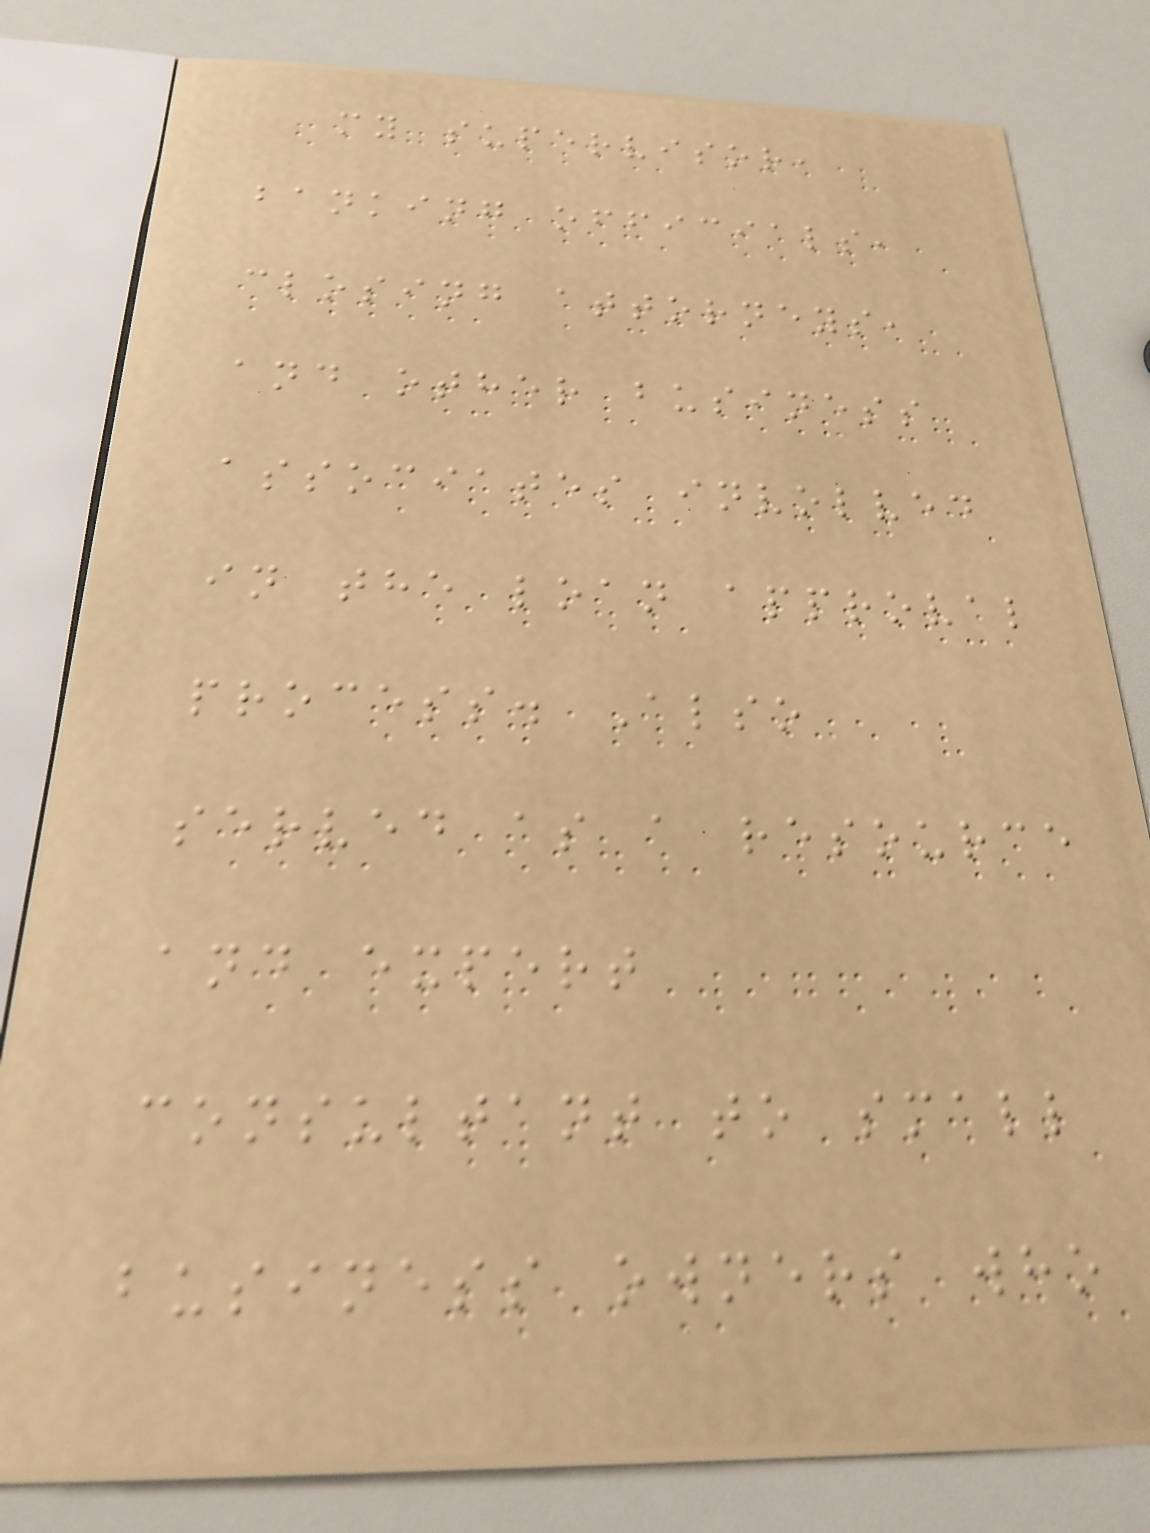my supervisor,
banking officials,
closing attorneys,
and other business
associates involved
in the loan approval
process. Also
served as a resource
and expert
consultant to small
business owners who
